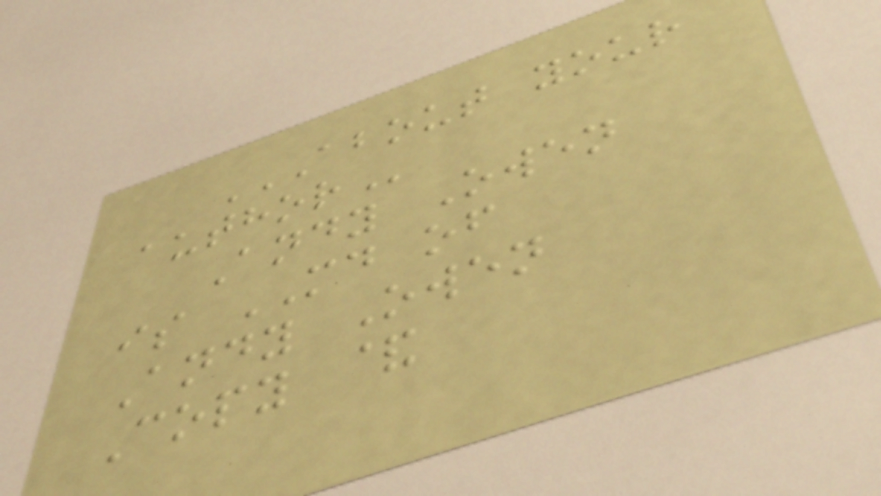ABOUT YOUR
AUTHOR
Andy Owen
is MD of
Andy Owen
Copy &
